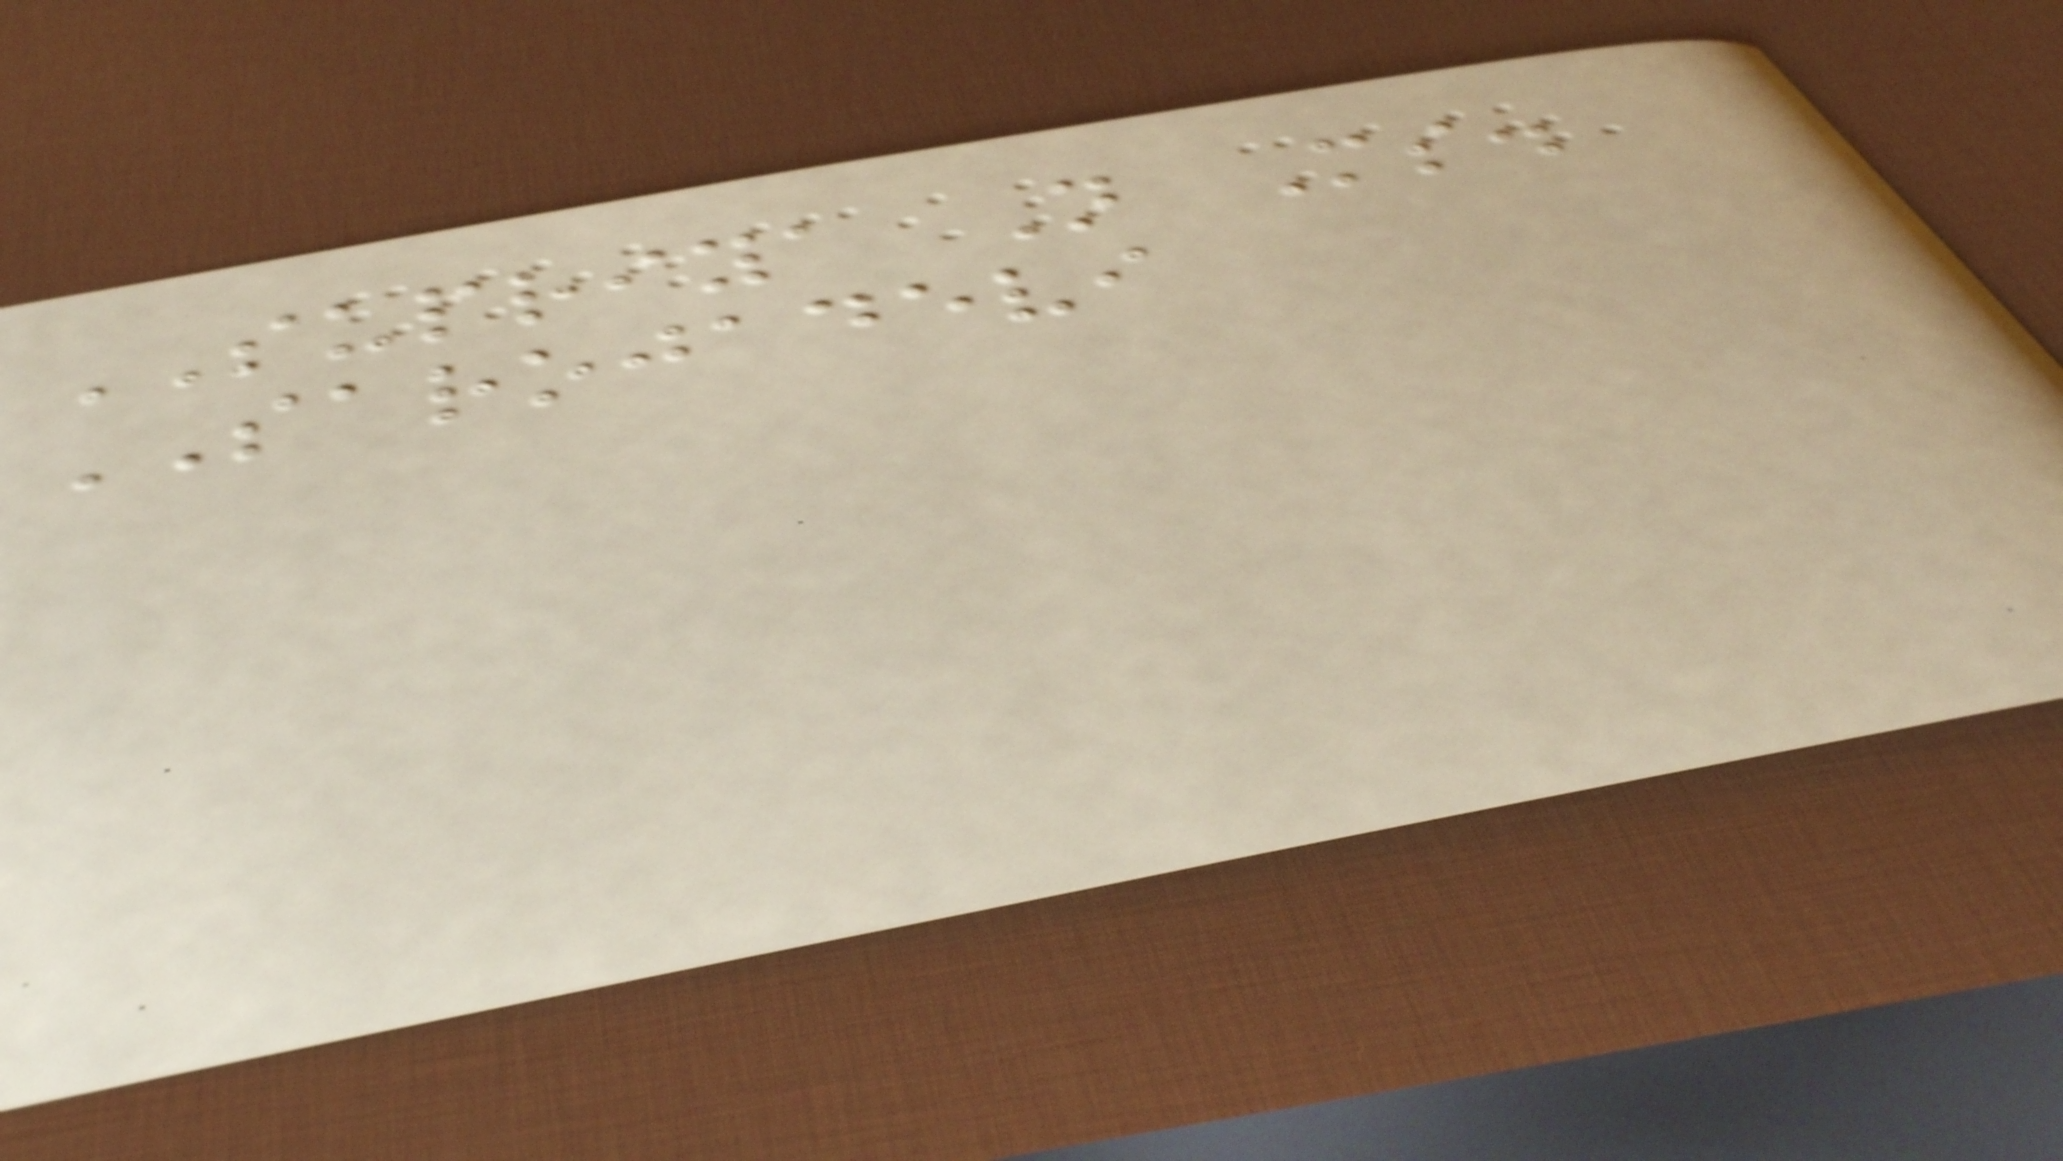SUPRIYA N Ms.
SAROJADEVI
